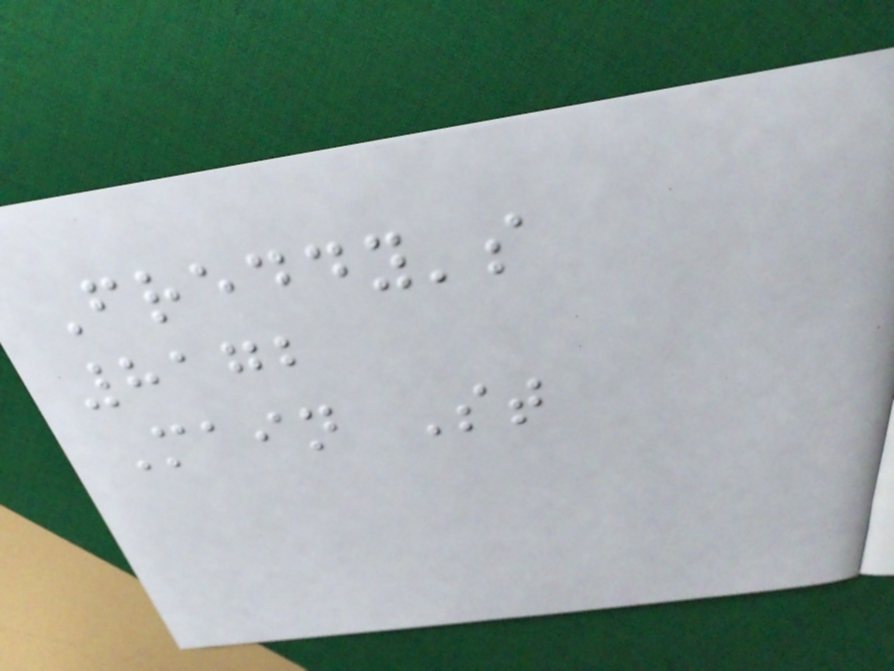Freddy's
8172
Main St
